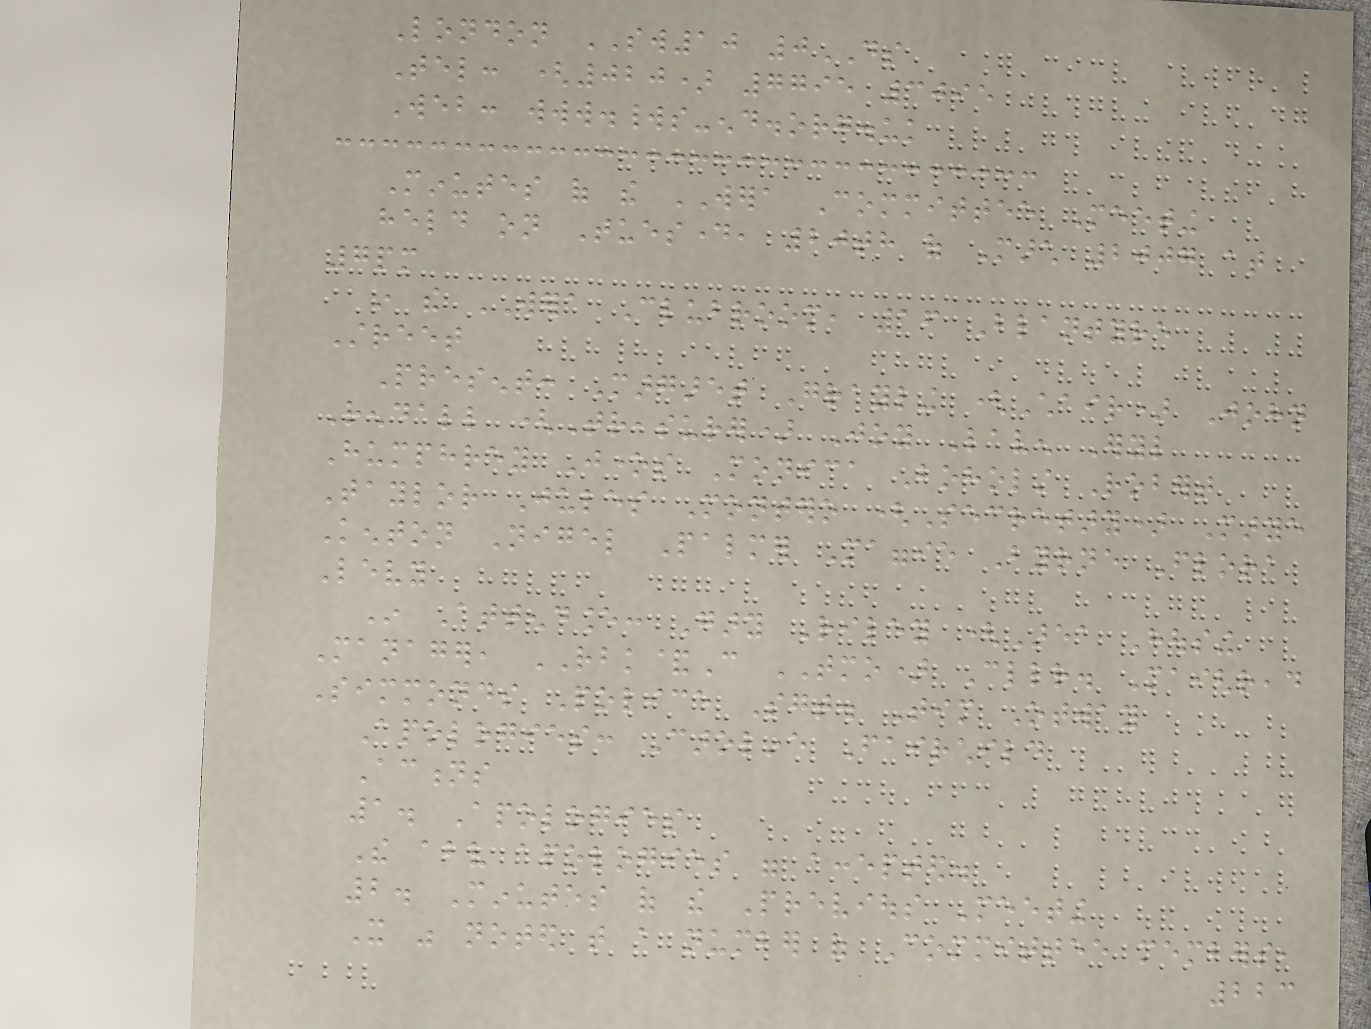London SW10 0DS
Tel: (020) 7795 3095
Web: www.worlds-end.org.uk
Minutes of the WERA Committee Meeting
held on Tuesday, 20th of March 2007 at
7pm
in the WERA Clubroom, 16 Blantyre
Street
Present: Margaret Grayling (Chair) John
Rendall (Treasurer) Joy Laven Eryl
Humphrey Jones Monica Boholst Robert
Taylor Jules Montero (Secretary) Marye
Kenton Nigel Palmer Maggie Byrne Flora
Levy
In Attendance: Gary Riley (Area Housing
Manager, RBK&C TMO) Cllr. Maighread
Simmonds Police Sgt. Tim Otway
Apologies: Caroline Fairchild
Actions
1. Apologies
The above apologies were accepted.
2. Minutes of the Previous Meeting
It was noted that a number of Committee members,
223
